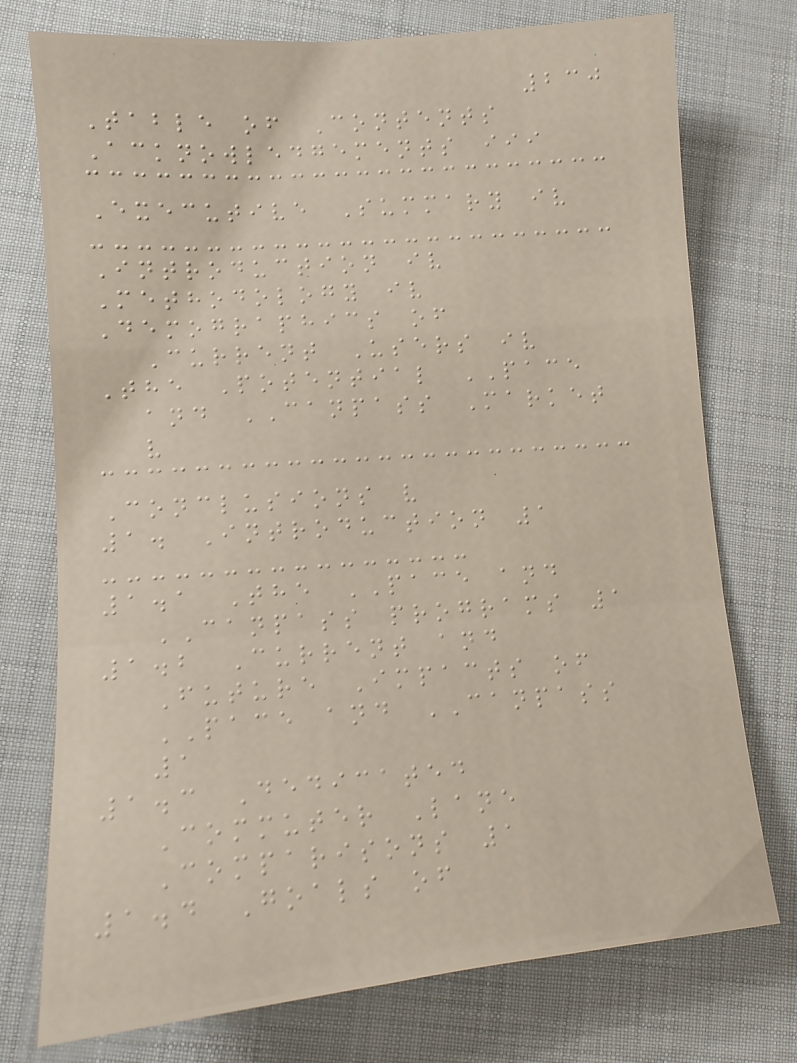230
Table of Contents
Acknowledgements iii
Executive Summary iv
Introduction iv
Methodology iv
Demographics of
Current Users iv
The Potential PACE
and CANPASS Market
v
Conclusions v
1. Introduction 1
1.1 The PACE and
CANPASS programs 1
1.2 Current and
Future Impacts of
PACE and CANPASS
1
1.3 Dedicated
Commuter Lane
Comparisons 1
1.4 Goals of
